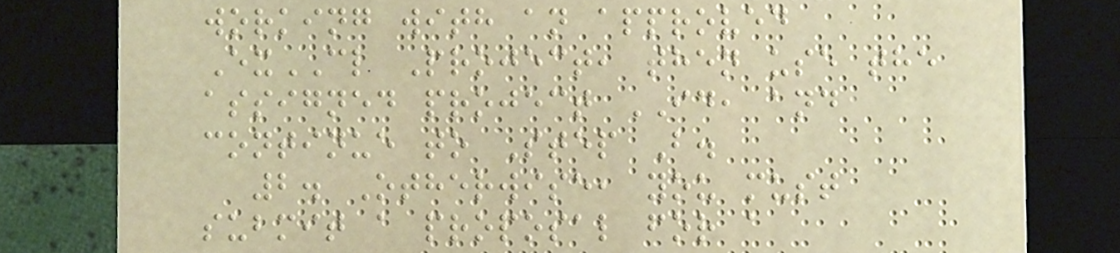working with an approved
ExCL Project, then use the
assigned project ID, and
continue to Step B.
2. Otherwise, you must
submit a proposal for a
